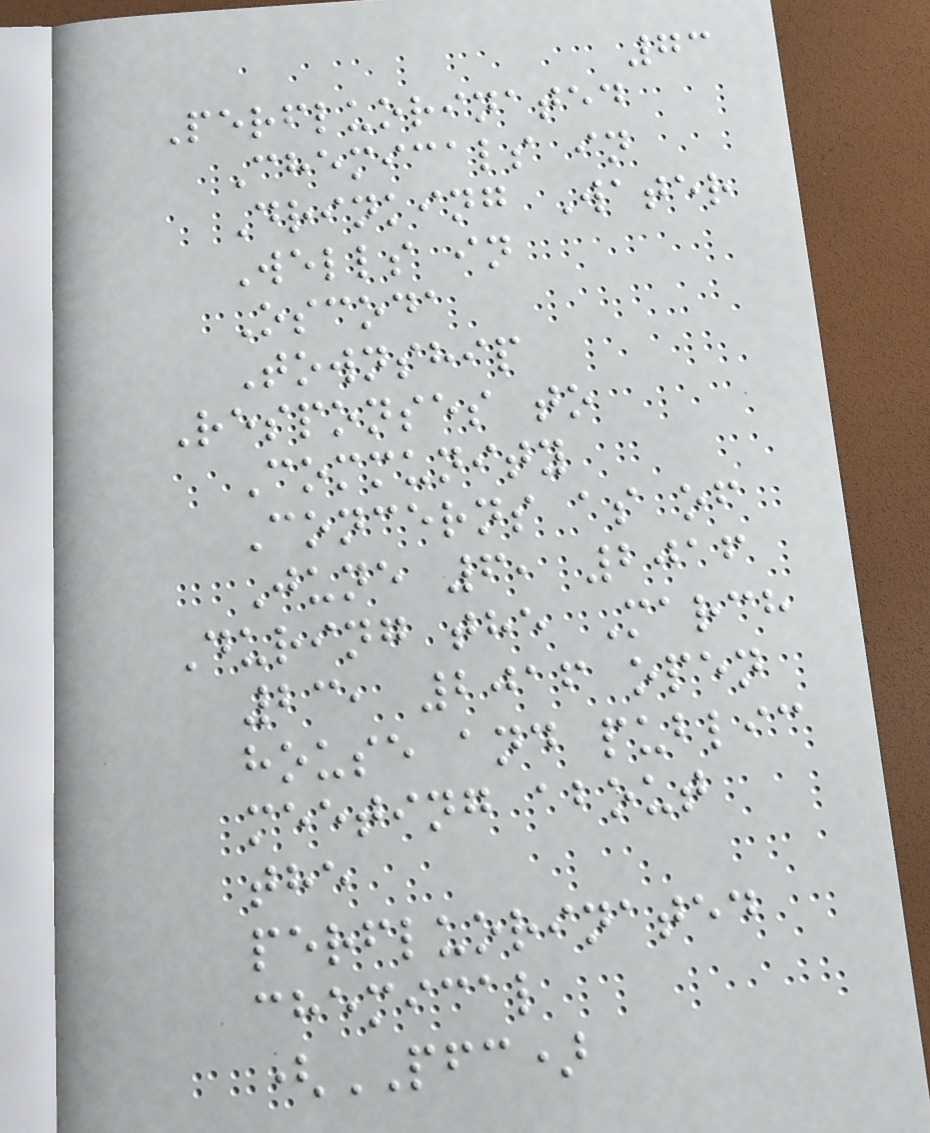73
Perfluorinated
Chemicals in
Drinking Water
Wells in
Oscoda
Township
Responses to
Community
Concerns as of
June 6, 2016
During the March
23, 2016 open
house and public
meeting about
the
perfluorinated
chemical
(PFC)
